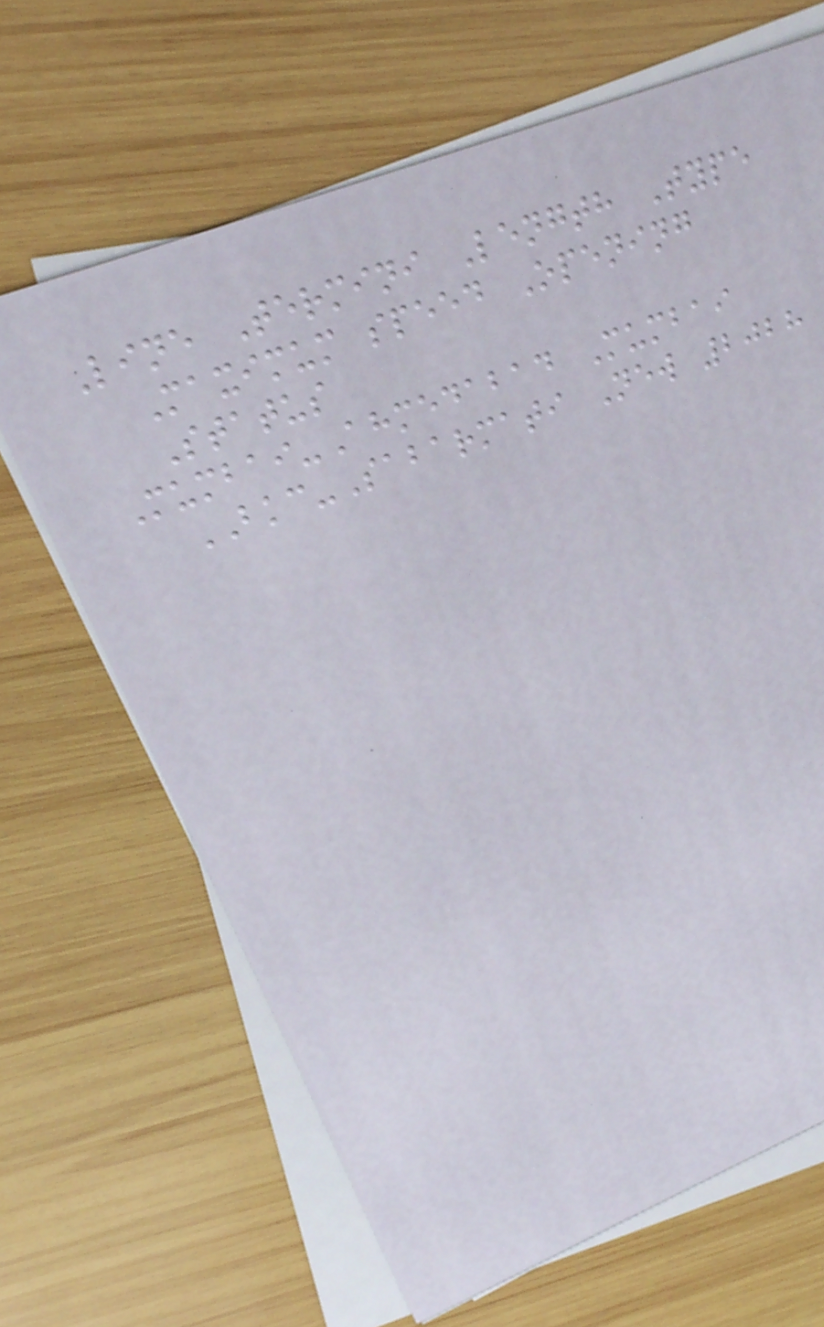Line Termini Length Type
Maximum speed Opening
Status
Mumbai-Ahmedabad Mumbai
BKC-Sabarmati New 2028
